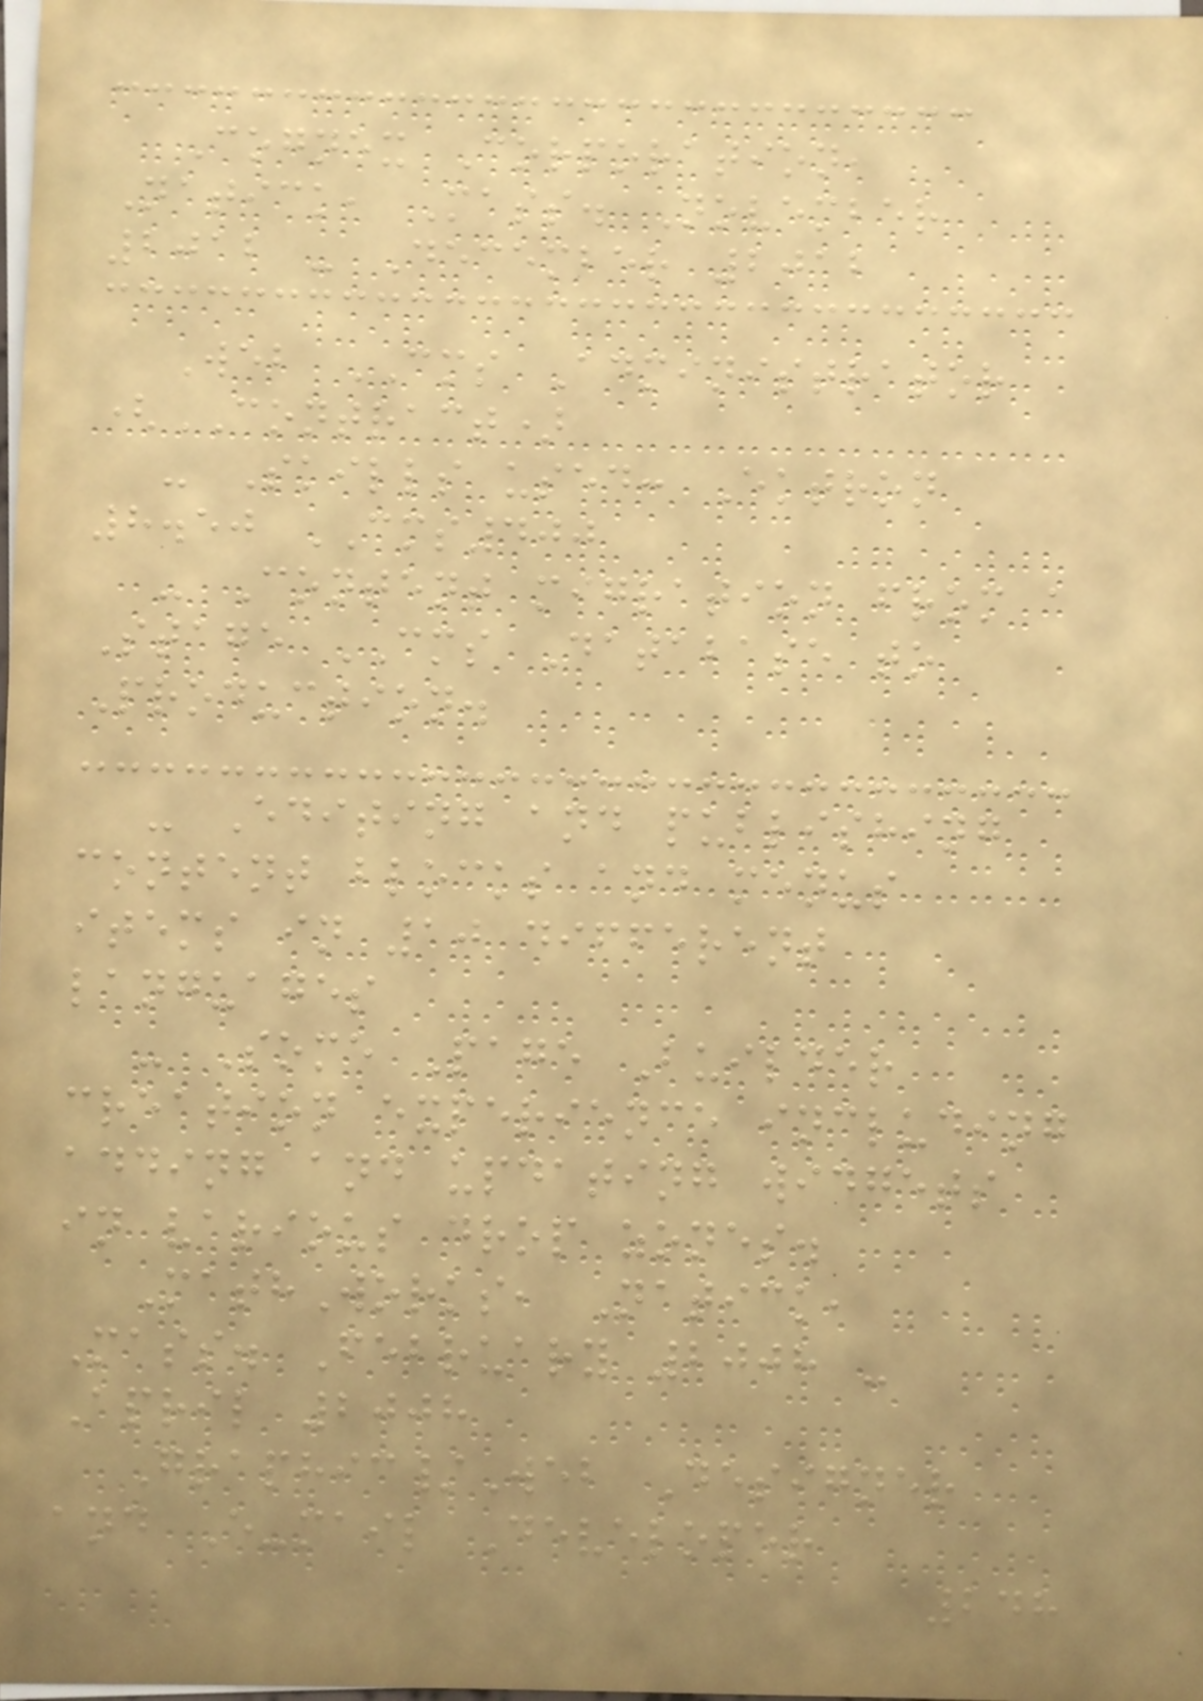Cognex Corporation,
Natick, Mass. November
2012 - December 2012
Web CMS Administrator
(CONTRACT)
- Skills used: Ektron
8.50 CMS400
- Content migration from a
Stage CMS Database to
Production.
- Editing and publishing
content blocks and menus
items in 10 different
languages
- Some Page Builder
creation experience including
adding and updating widgets
in various drop zones.
MathWorks, Natick,
Mass. February 2008 -
April 2008
Graphic/Web Designer
and E-mail Developer
248
